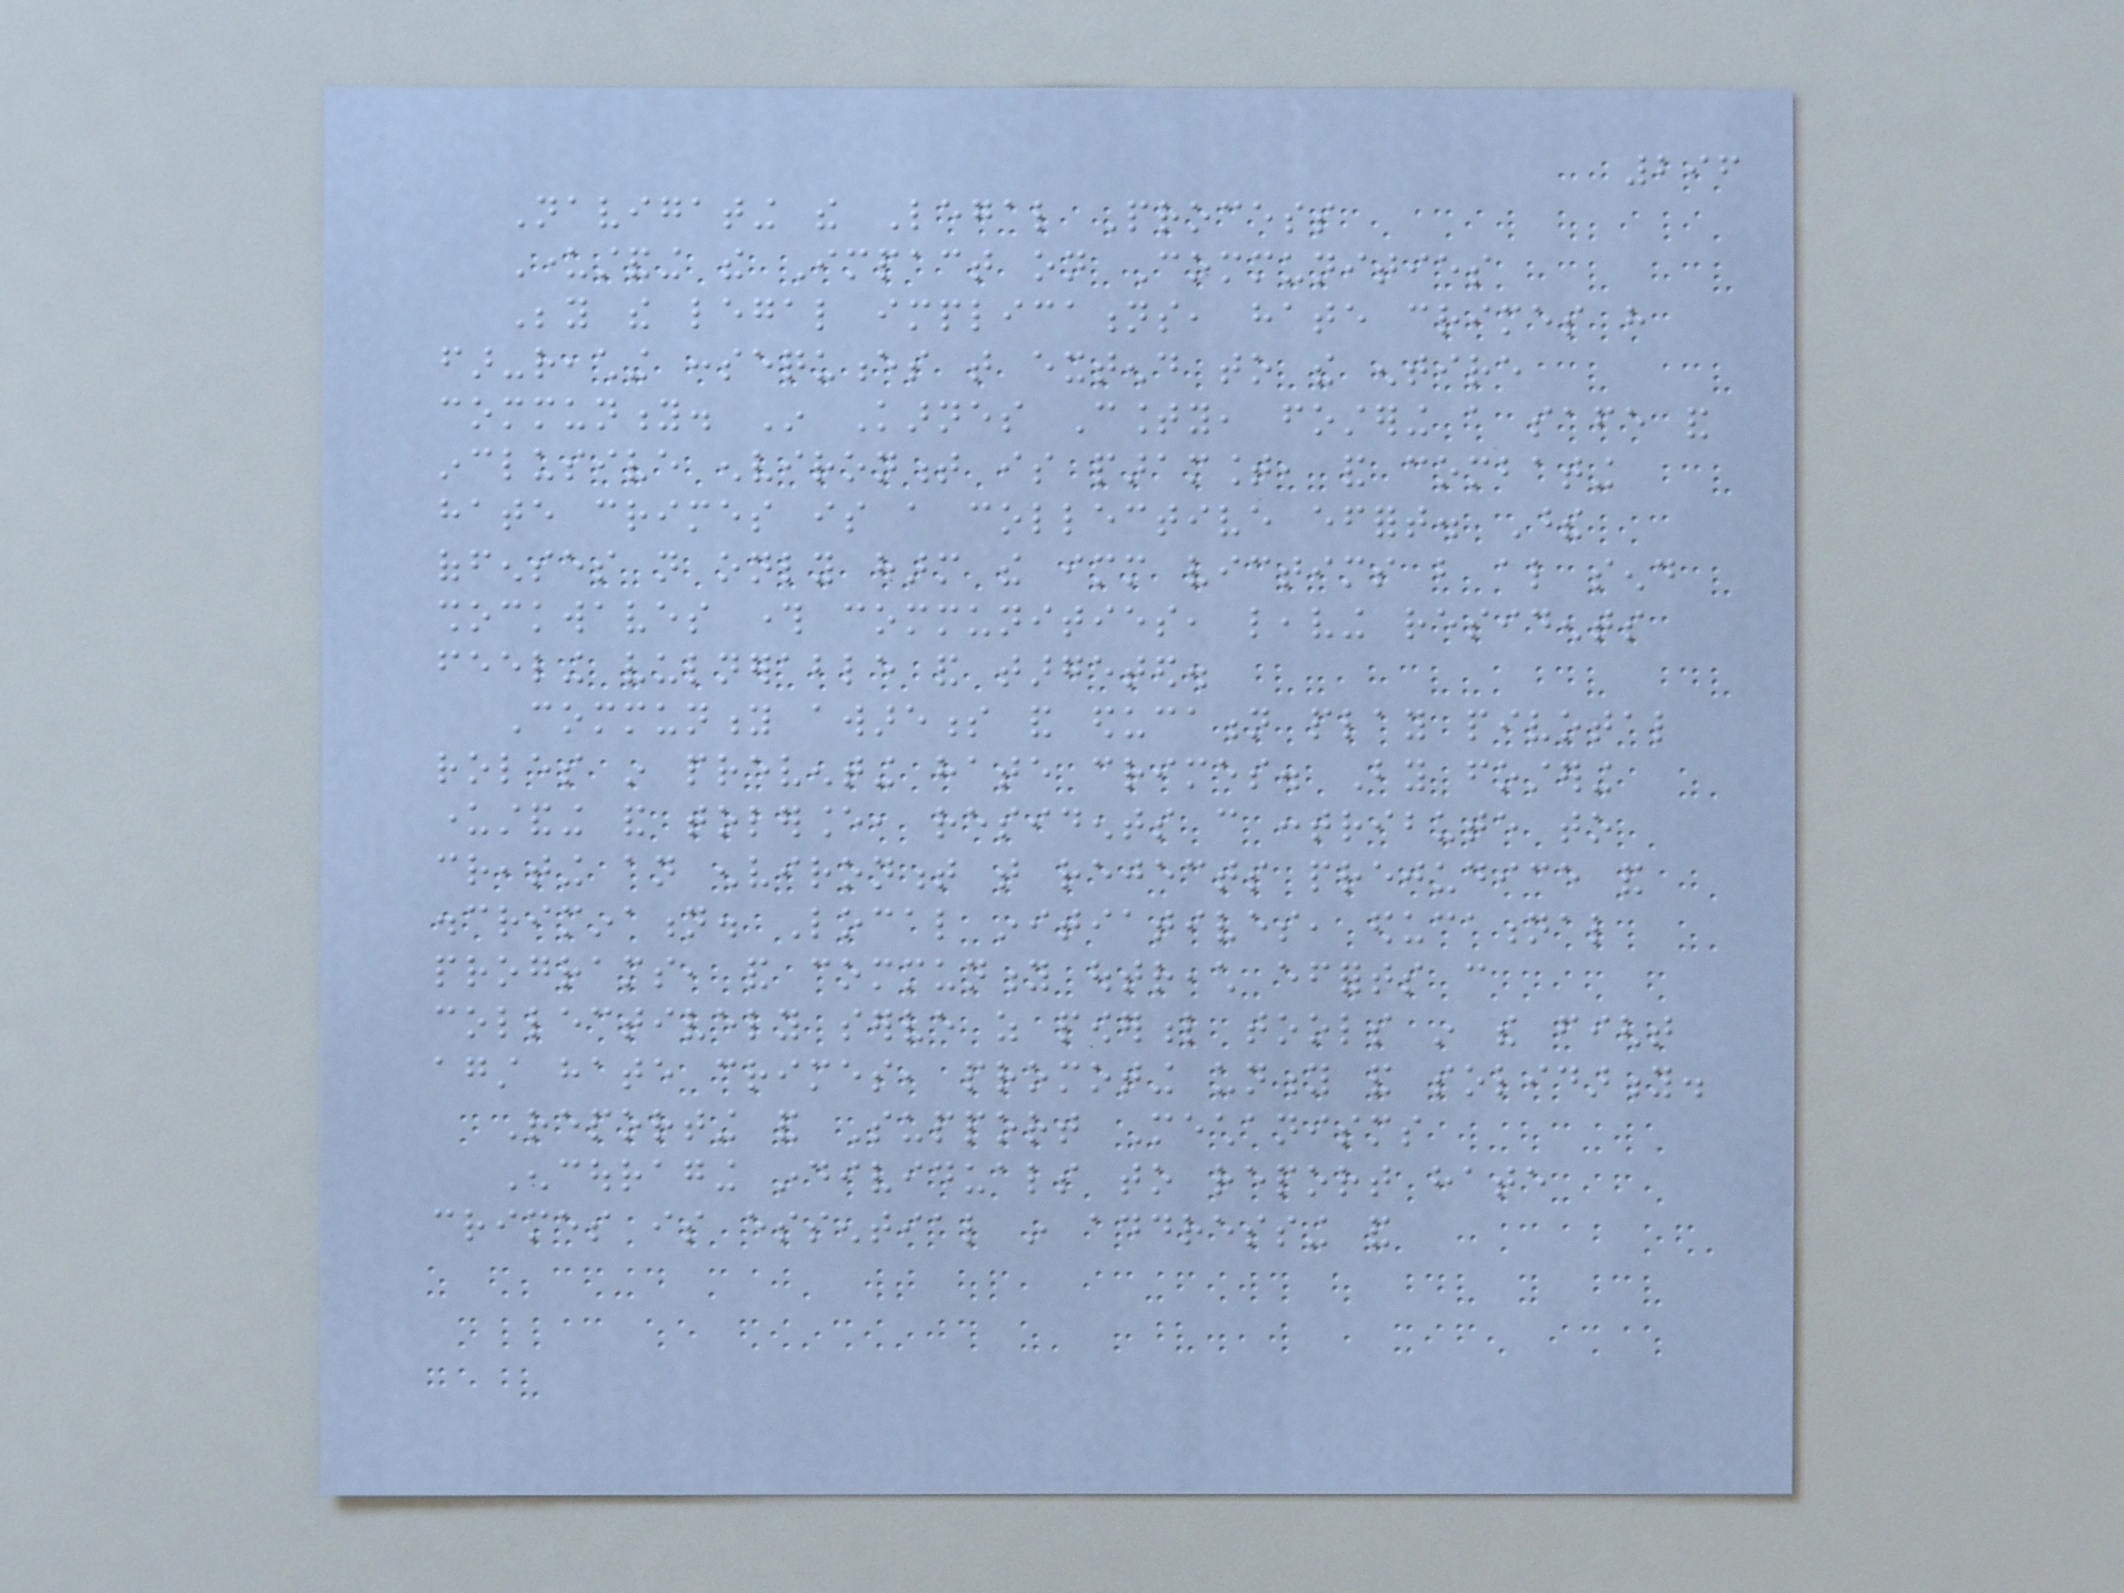296
Navigating the Legal Process
Understanding the Impact on Communities
Beyond the legal implications, hate crimes have
far-reaching consequences that extend to the entire
community. In Karnes County, fostering a safe and
inclusive environment is paramount, and combating
hate crimes is a collective effort. These
offenses not only harm the immediate victims but also send
shockwaves through communities, leaving residents
feeling vulnerable and targeted.
Community awareness and education play pivotal
roles in preventing hate crimes. By fostering
understanding and tolerance, residents can contribute to
creating an environment that rejects prejudice and
discrimination. Local initiatives, educational
programs, and community outreach efforts can
collectively serve as powerful tools in the fight
against hate crimes, promoting unity and solidarity.
Reporting and Support Mechanisms
Encouraging individuals to report hate
crimes is essential in addressing and
